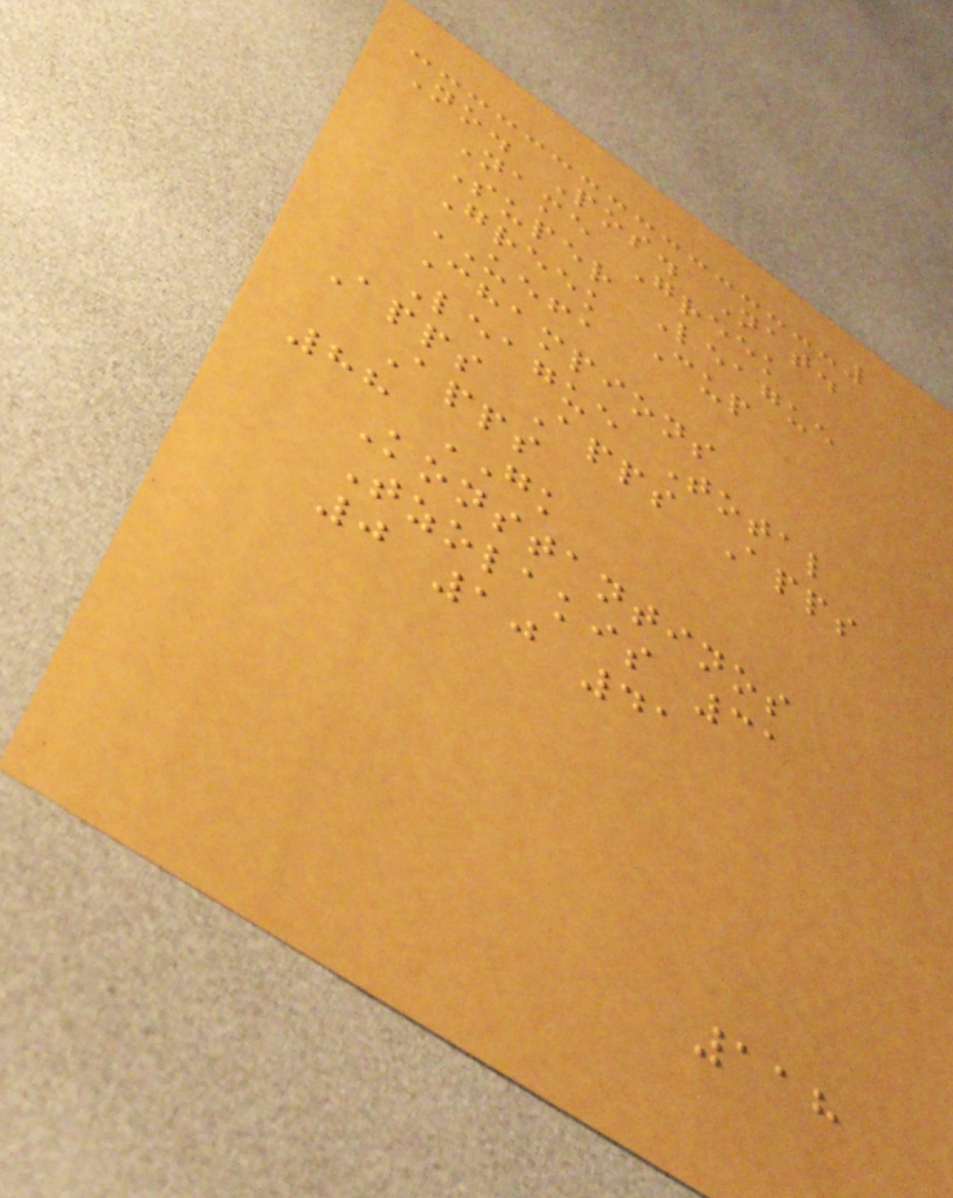No. Pos. Nat.
Name Greek
Super League
Greek Cup
UEFA
Champions
League Total
Apps Apps Apps
Apps
88 GK
Konstantinos
Tzolakis 31
0 10 41
118
